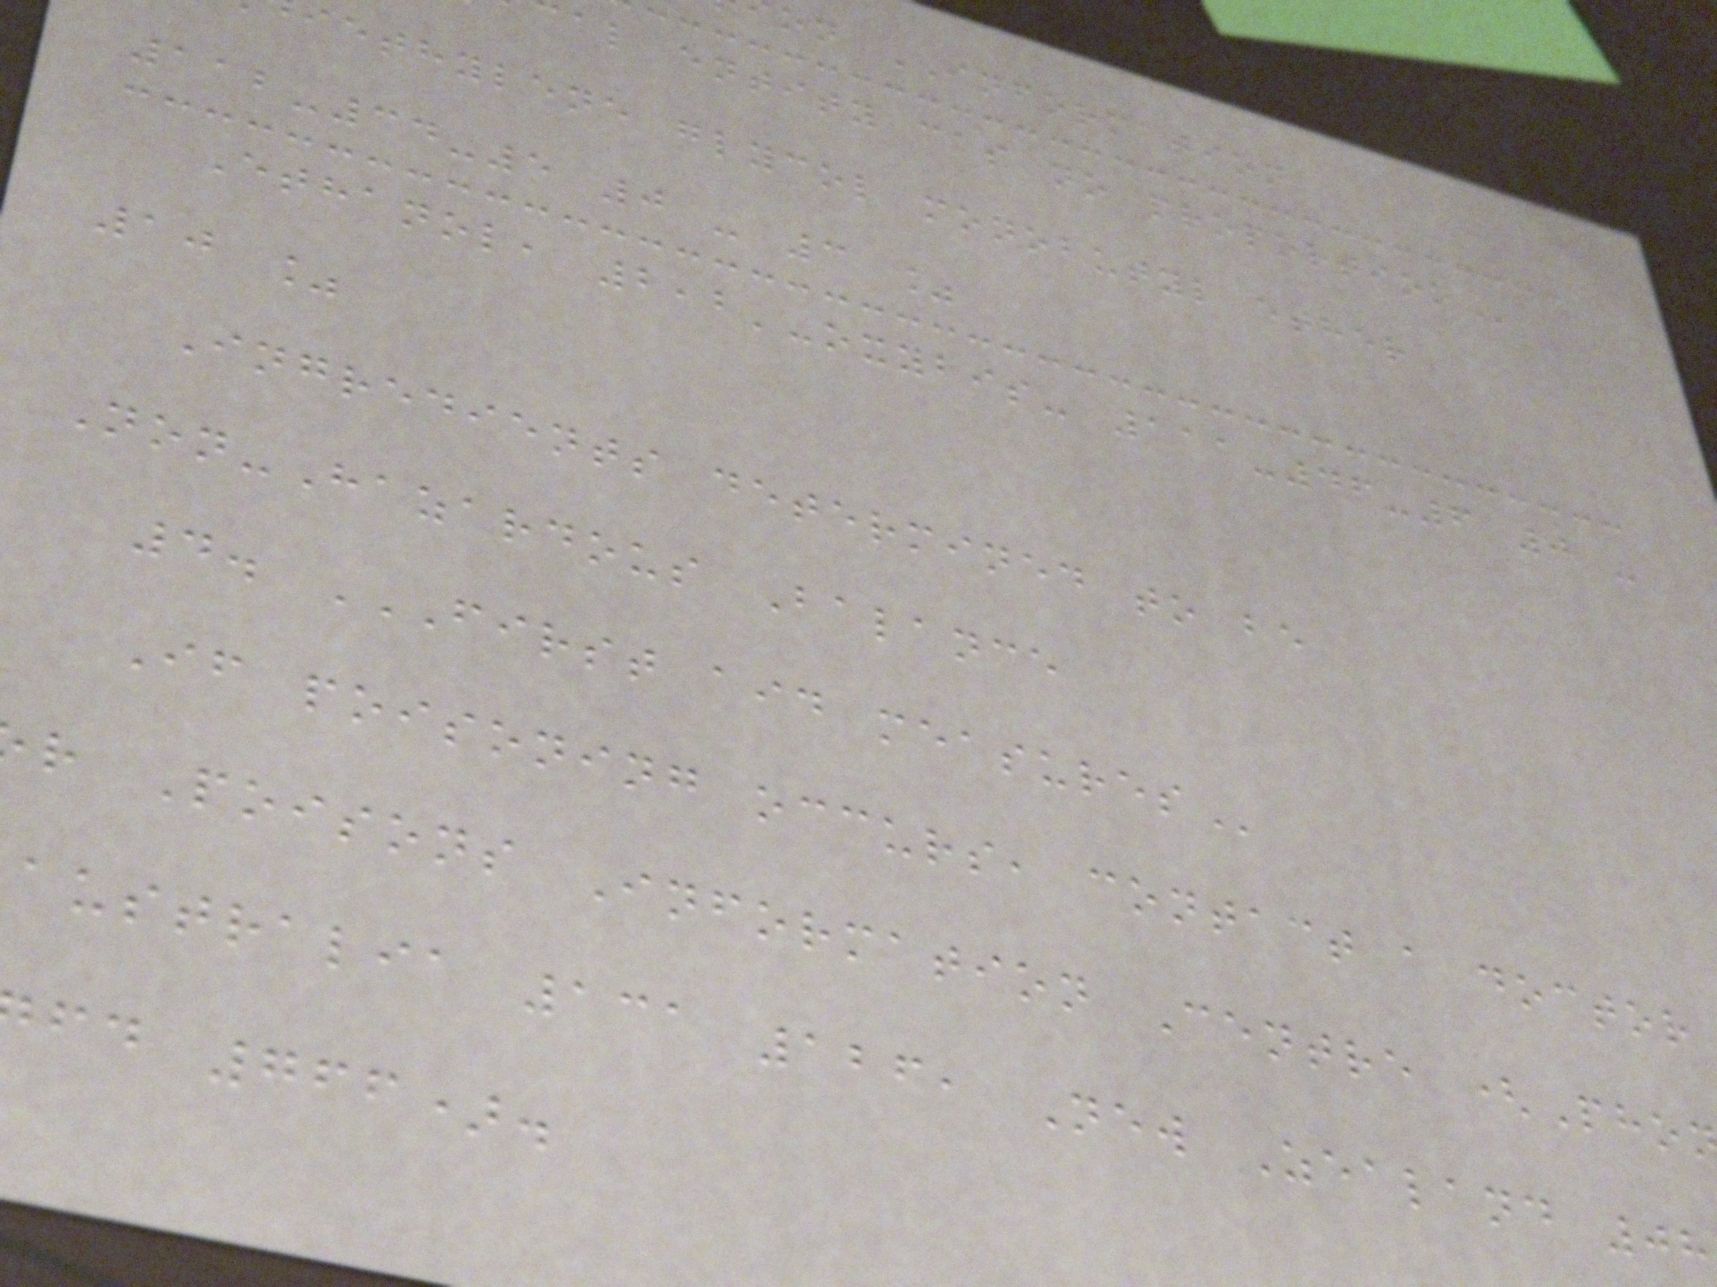on INFORMATION
al entity cas no
iethylene glycol monobutyl ether
112-34-5 0 - 3 %
Ethanol, 2,2'-oxybis- 111-46-6 0 -
10 %
Ingredients determined to be
Non-Hazardous Balance
4. FIRST AID MEASURES
If poisoning occurs, contact a doctor
r Poisons Information Centre (Pho
australia 131 126, New Zealand 08
fd 766).
